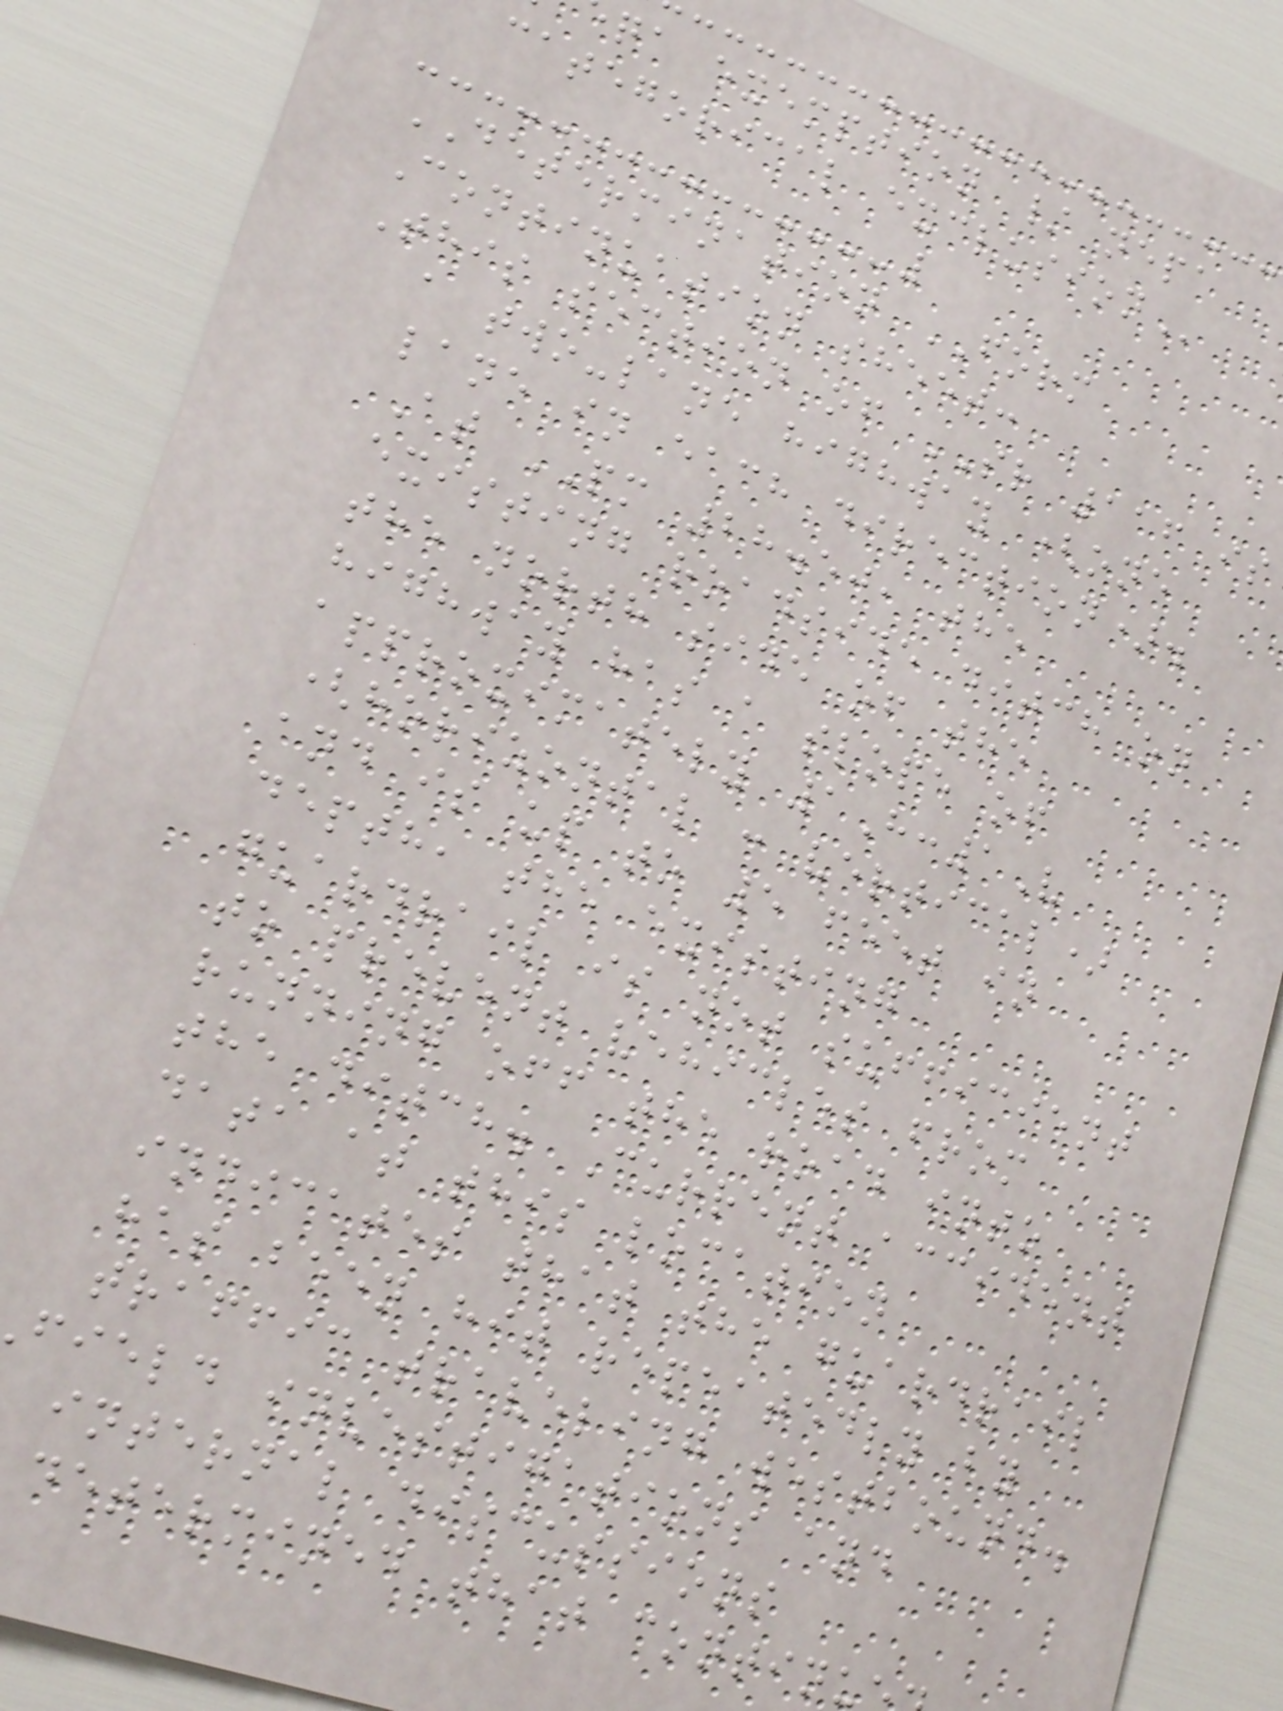qa exemption / nepa
categorical
DETERMINATION FORM
Continuation sheet:
This section of SR 116 is
a two-lane highway (one
lane in each direction).
At PM 28.50, the
existing roadside ditch on
the north side of the
highway has a slope of
approximately 1H:1V
(horizontal : vertical)
and is up to 5 feet in
depth, the existing
guardrail is not sufficient
to prevent vehicles from
running off the road into
the ditch. Current accident
data at this location
indicates that the guardrail
has been hit repeatedly by
traffic traveling westbound.
field investigations and
internal discussions
determined that continu
